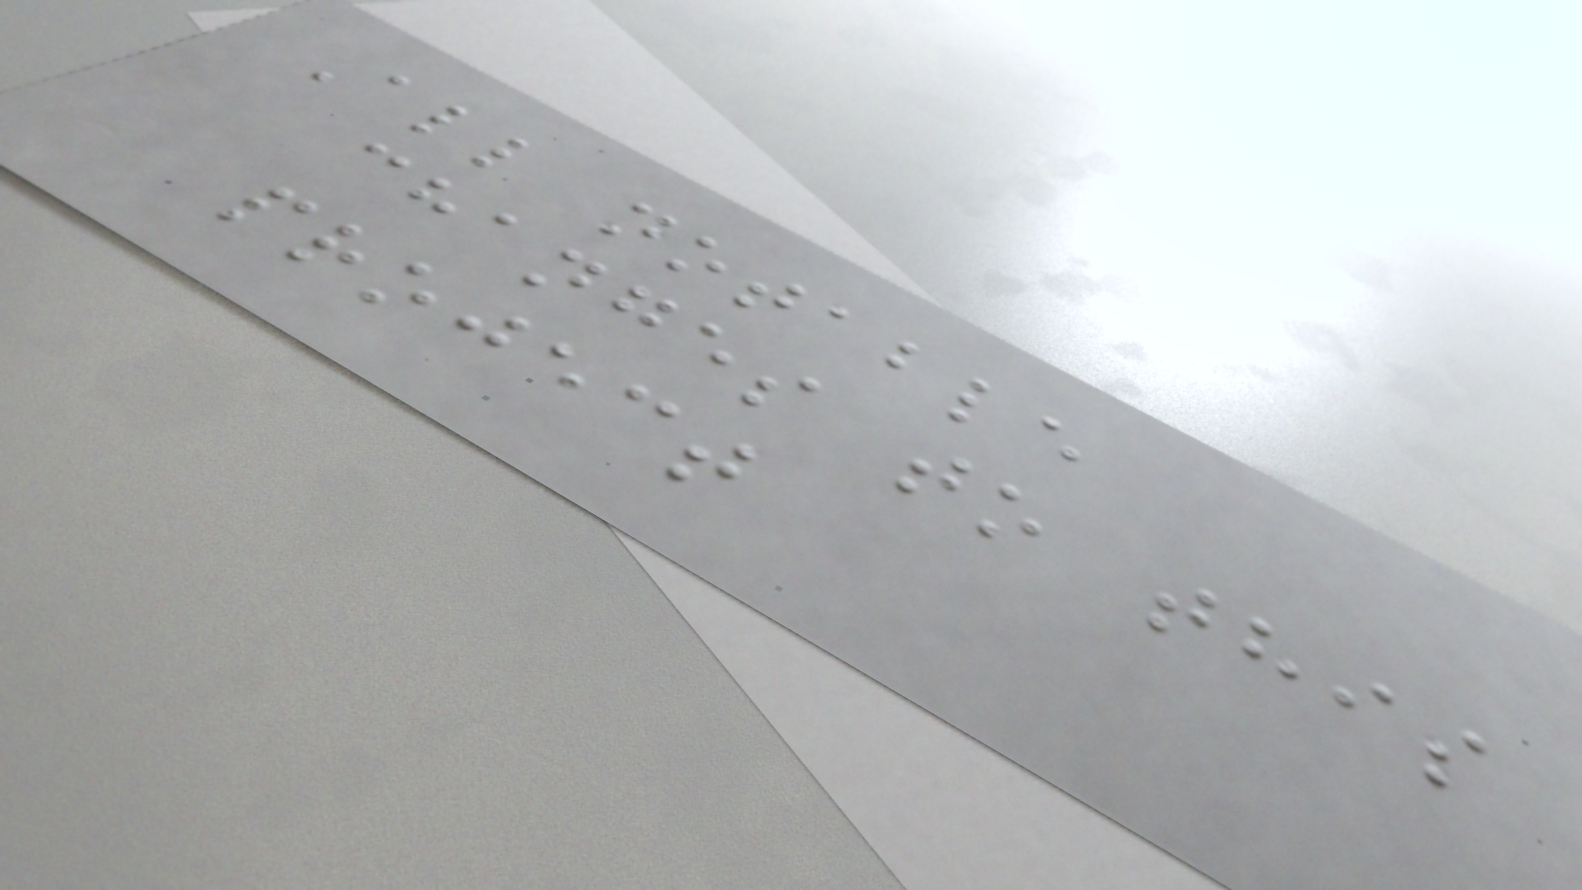All notable
changes to this
project
